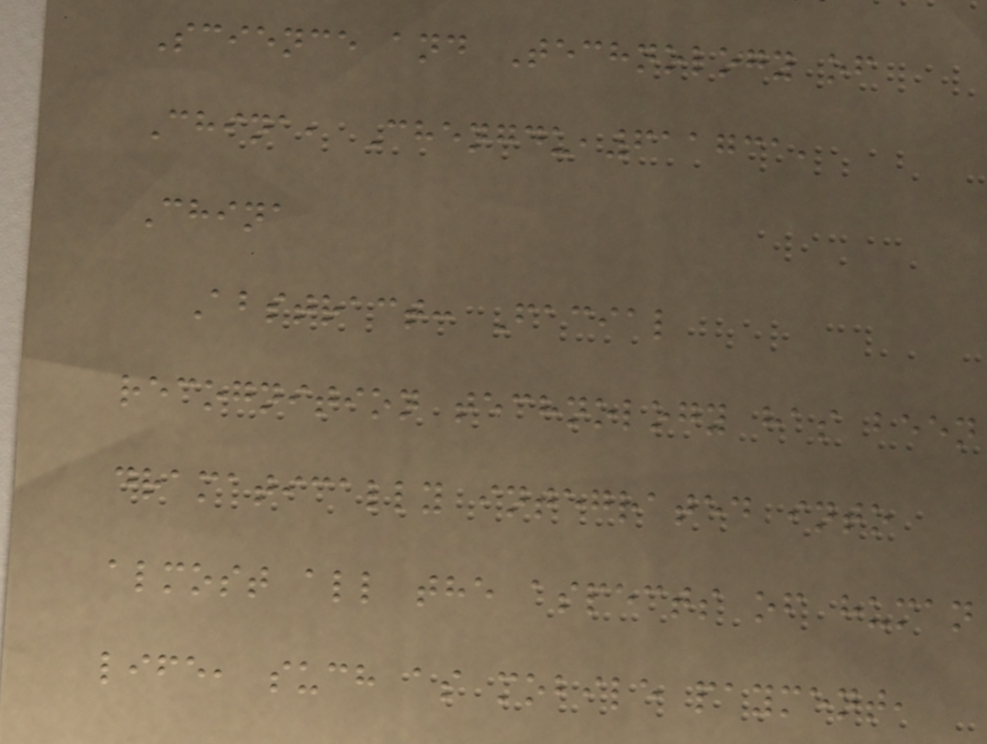Science and Technology of
China, Chengdu,611731,
China
Abstract: Facial
recognition technology has been
dramatically integrated into
almost all the aspects of human
life, such as mobile payment,
